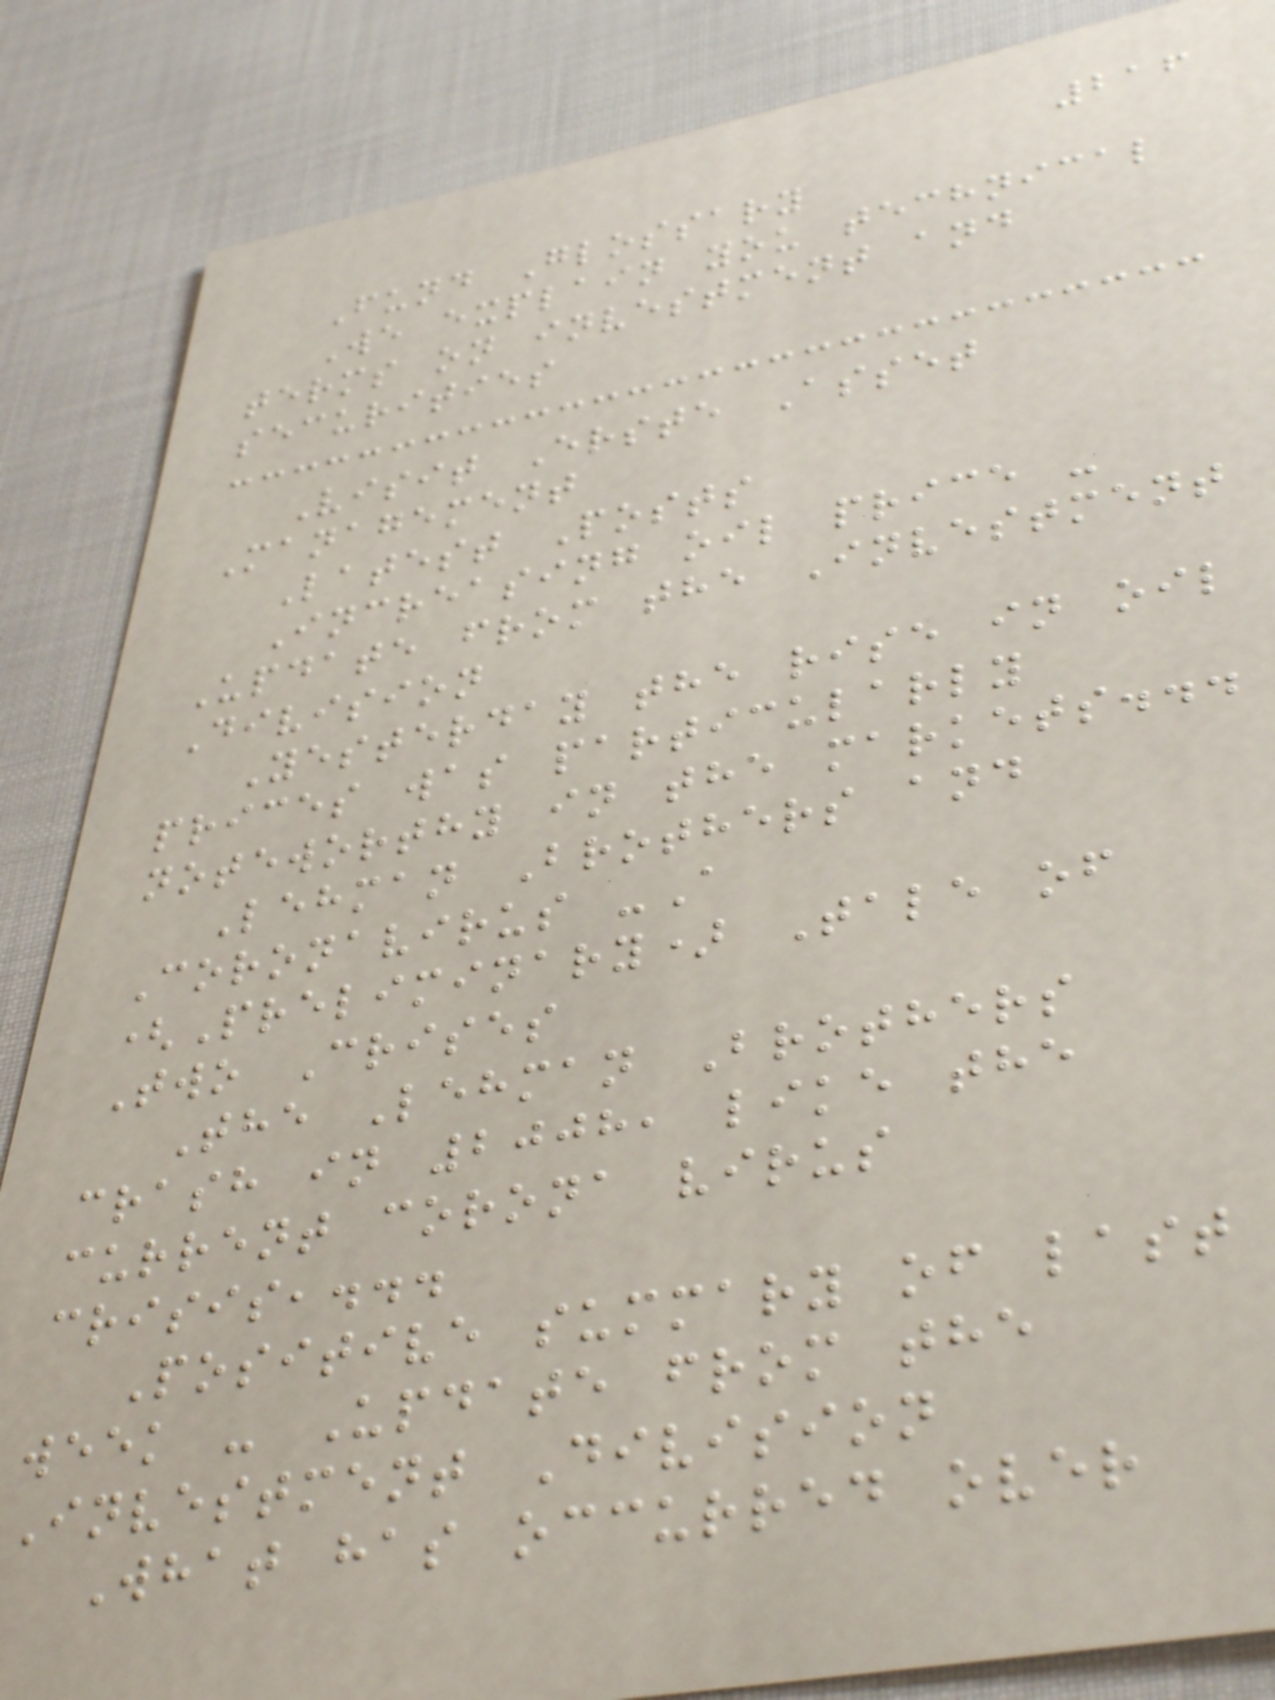216
Fund Glossary
We explain you technical
terms on investment and
securities
Visit Erste Asset
Management
Latest Posts
Increasing oil price -
Update from the Investment
Division
Yesterday the rise in oil
prices was particularly
noteworthy in the markets...
Lehman Brothers and
Coronavirus -A
(Preliminary) Tale of
Two Crises
The Lehman Brothers
crash in 2008, like the
current corona virus
crisis,...
Positive summary of last
week - Update from the
Investment Division
What has occurred over
